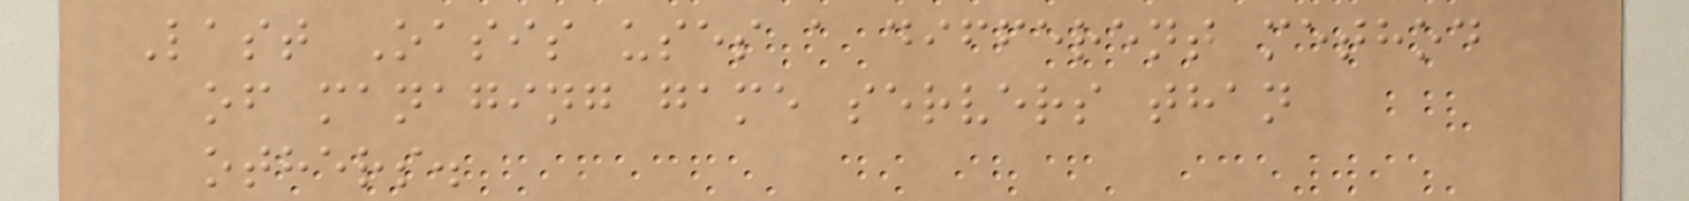Last Oasis uses a different method
of managing game servers than
others.
